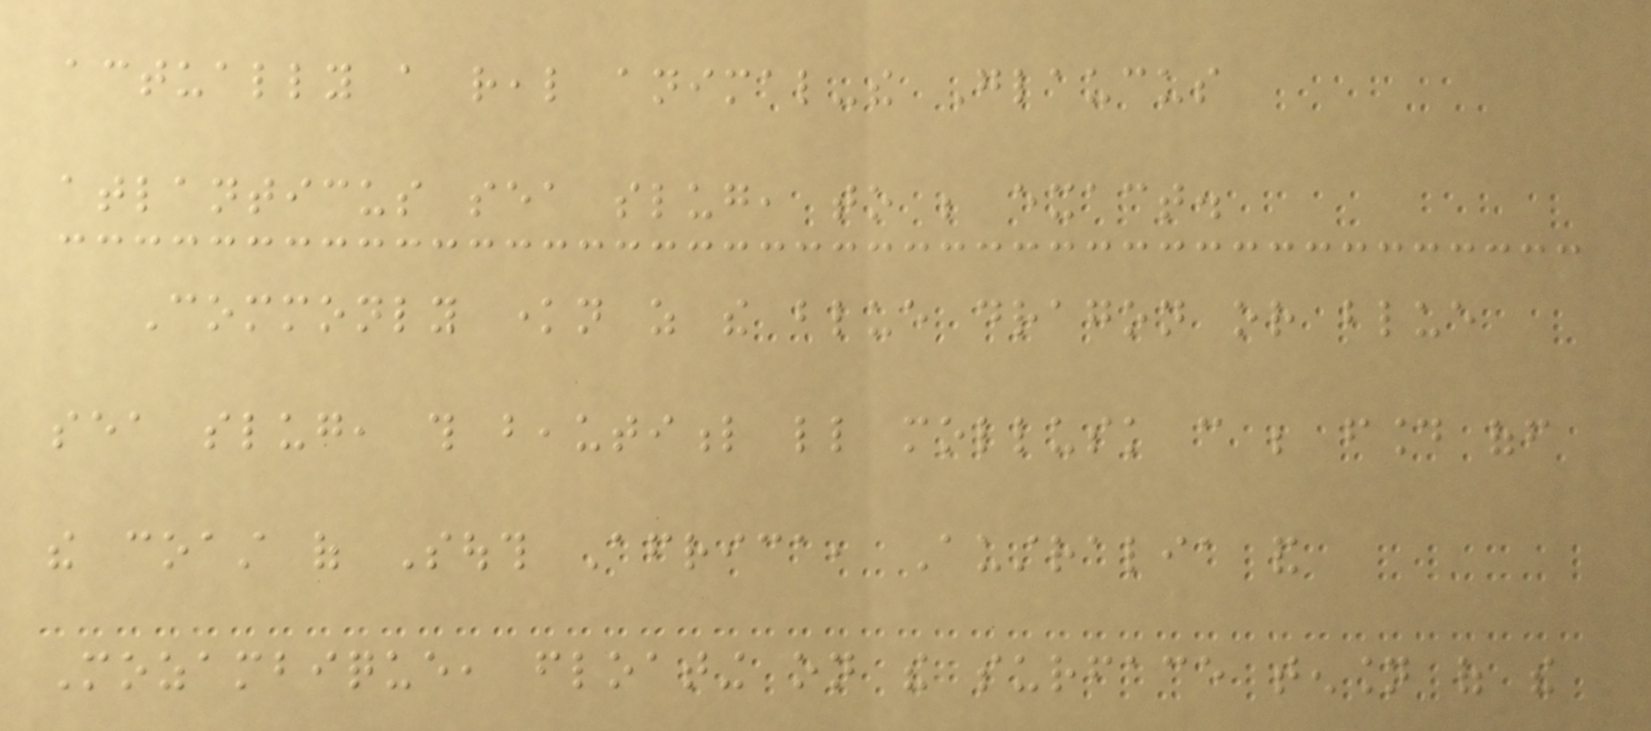actually a real animal-the Glaucus
atlanticus sea slug, to be exact.
Commonly known as the blue dragon or blue
sea slug, this beautiful little mollusk can be found off
the coast of South Africa, Australia and
Mozambique, floating on the surface tension of the
